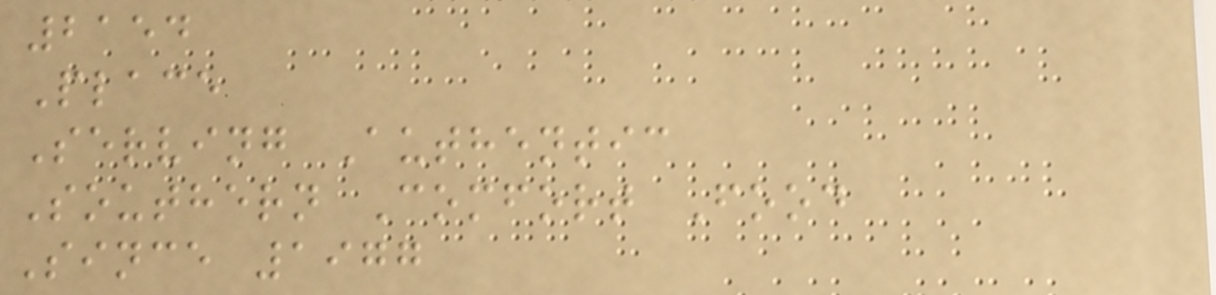2154
Place
Serving Authentic
Southern Comfort Food
Since 1977
